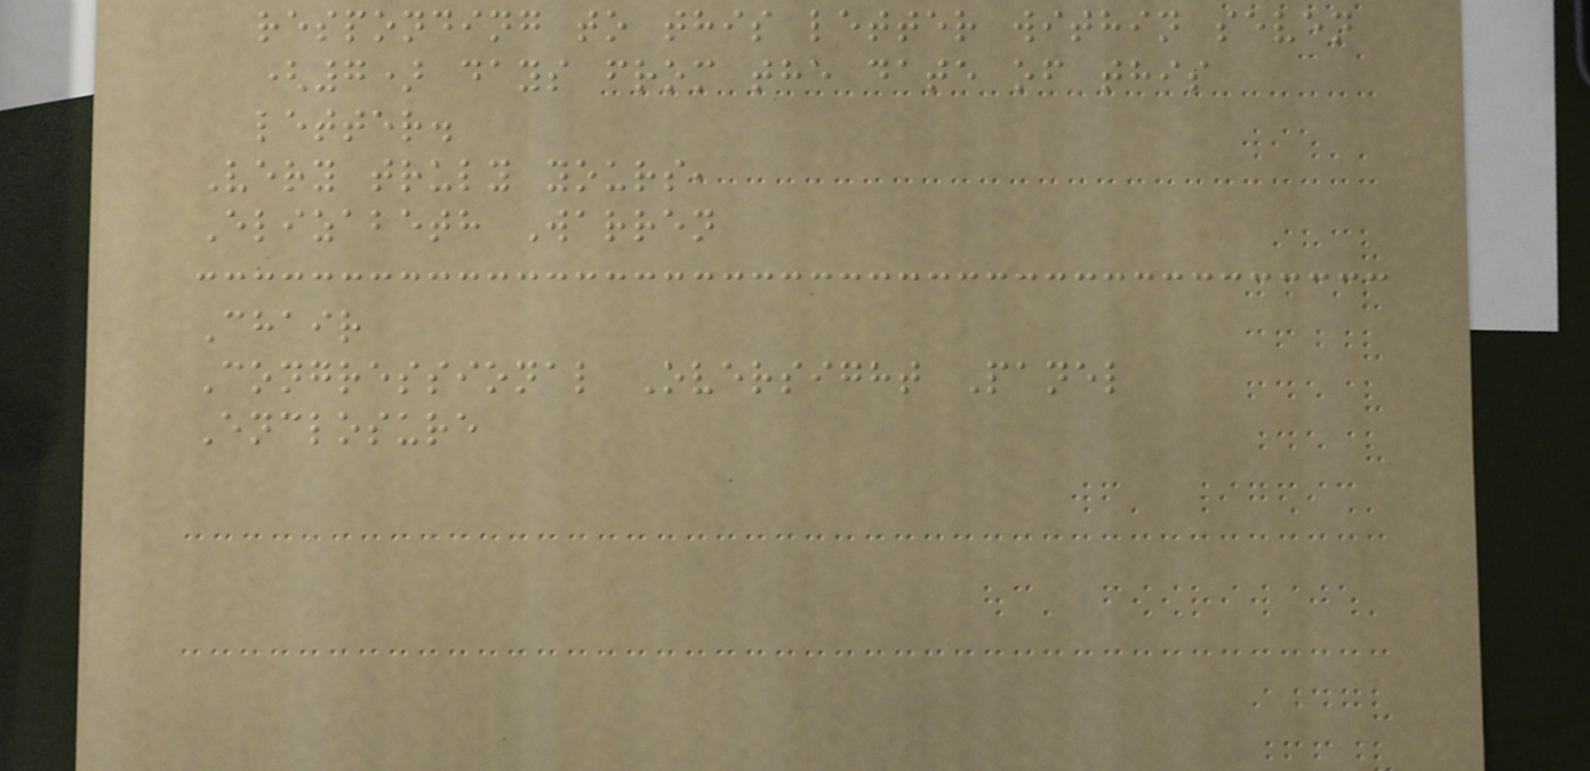responding to this letter within seven
(7) days from the date of this
letter.
Very truly yours,
Elizabeth Warren
Chair
Congressional Oversight Panel
Enclosure
